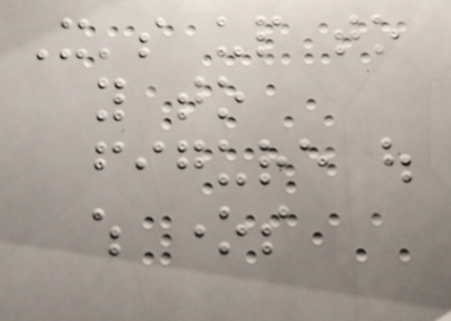It's up to
you to
figure out
which ones
